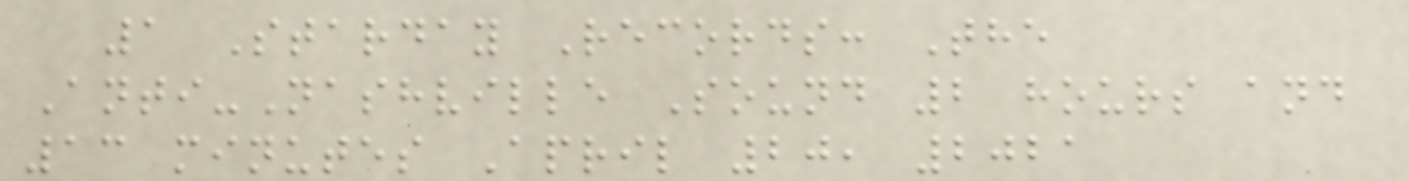1 Starday Records: The
Anti-Nashville Sound 2 hours and
13 minutes April 20, 2021
